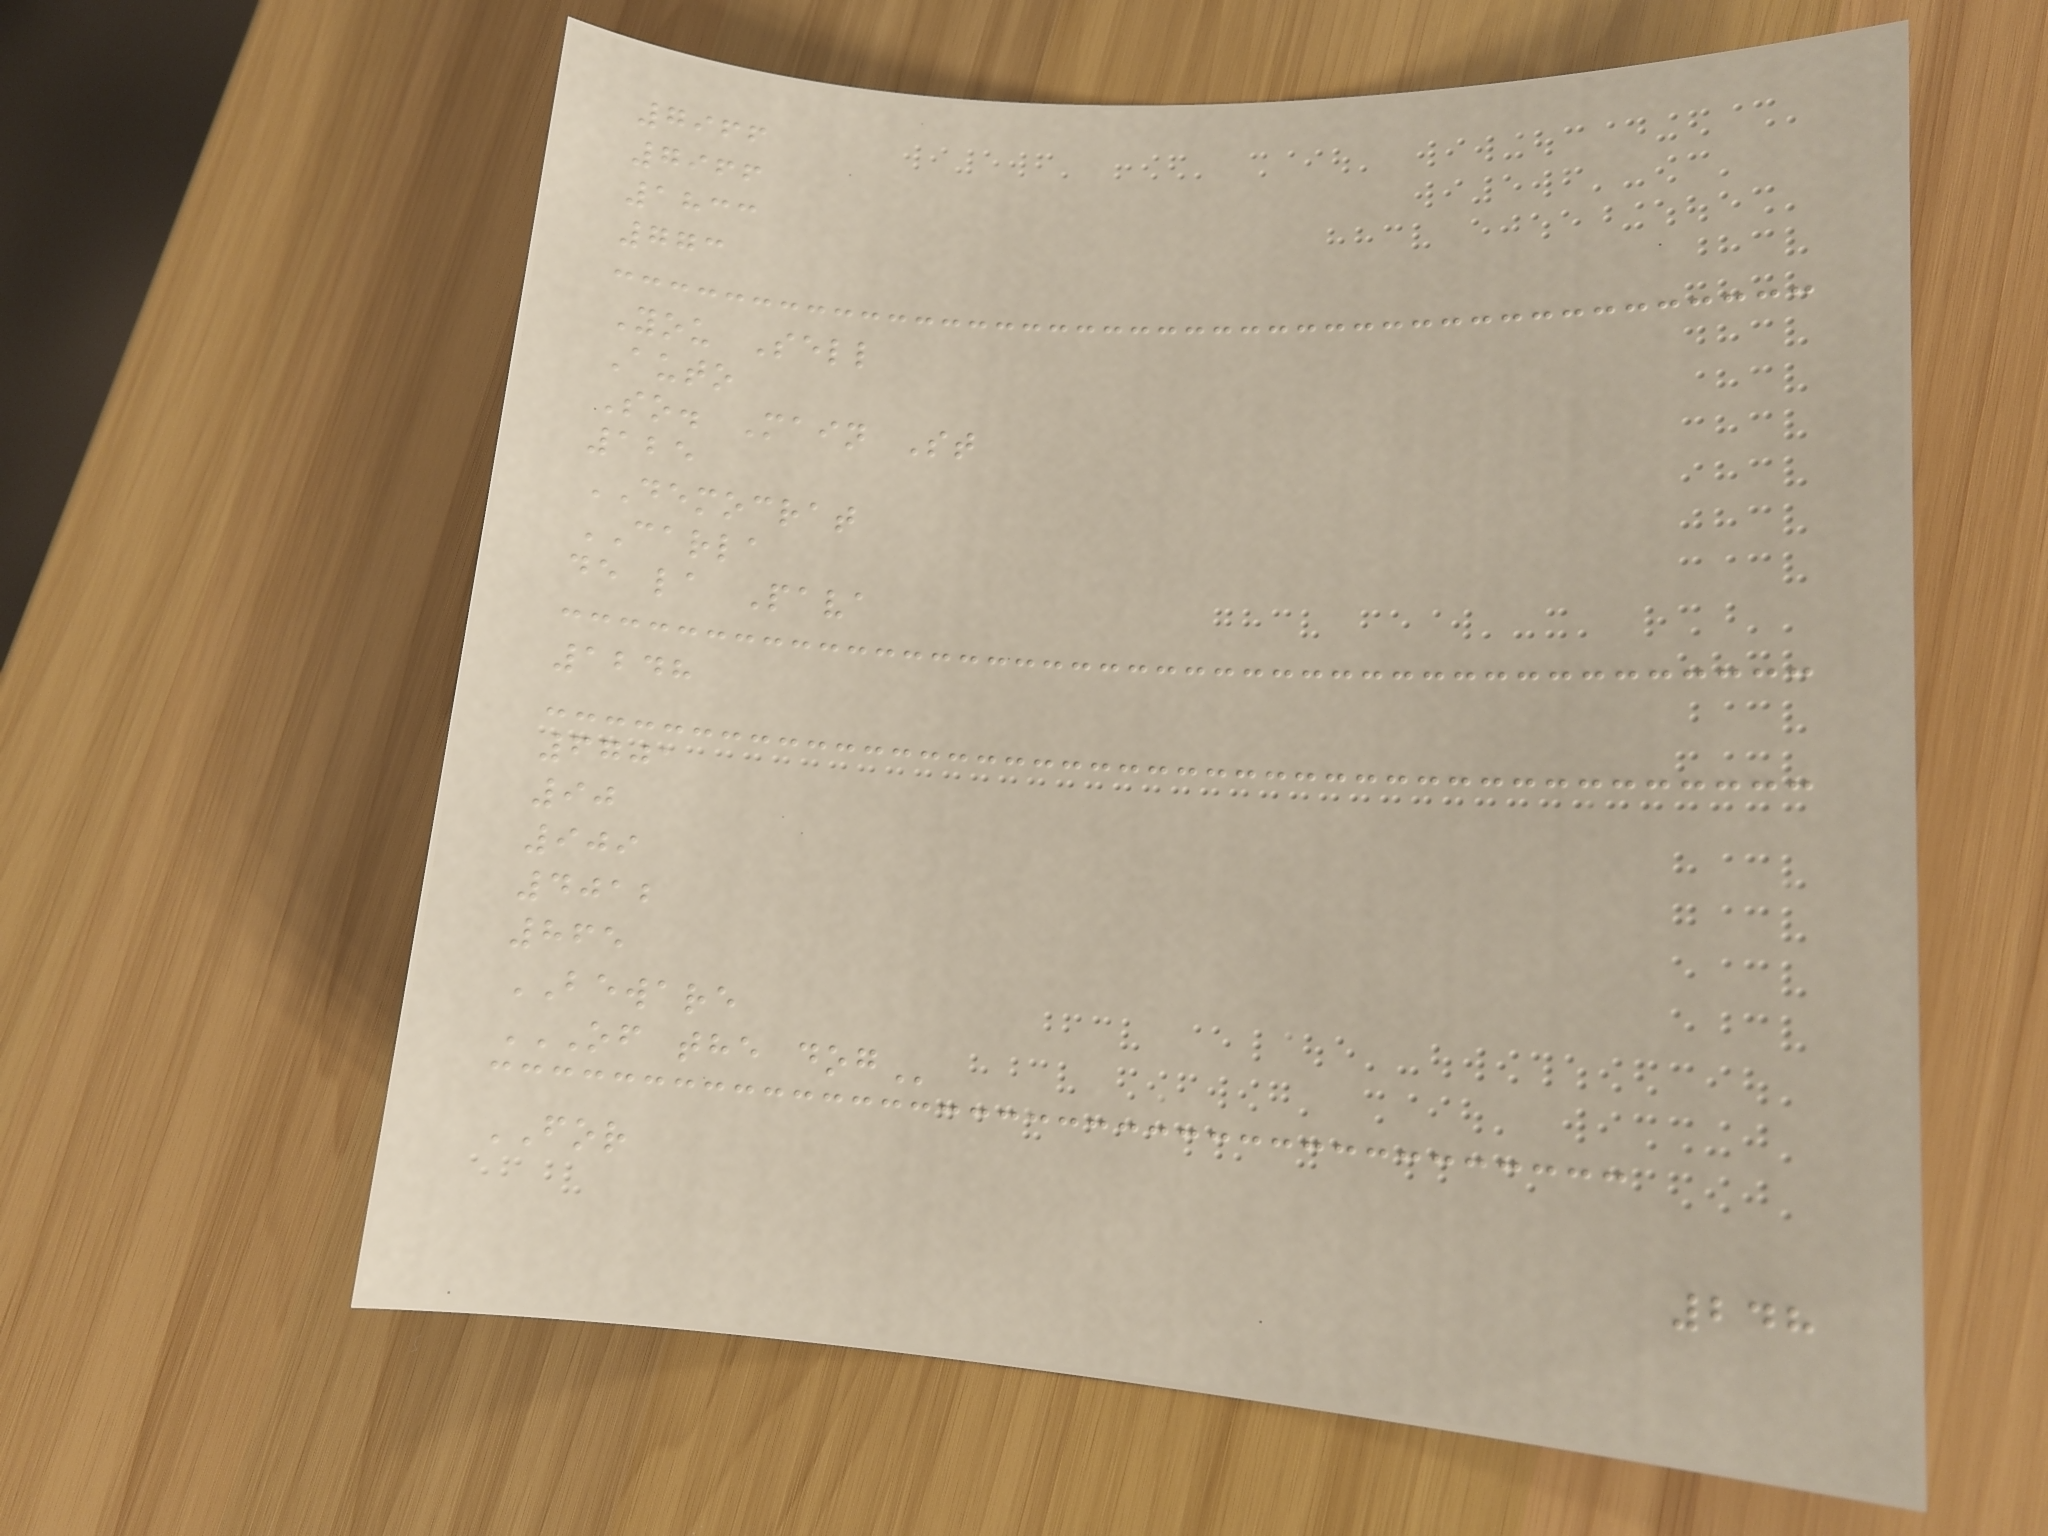7966
7966
1833
773
You Sell
Auto
So. Main St
125
DEMOCRAT
CARLA
de la Pava
1248
6701
90
909
4012
865
BEWARE
OF THE DOG
FOR
248
